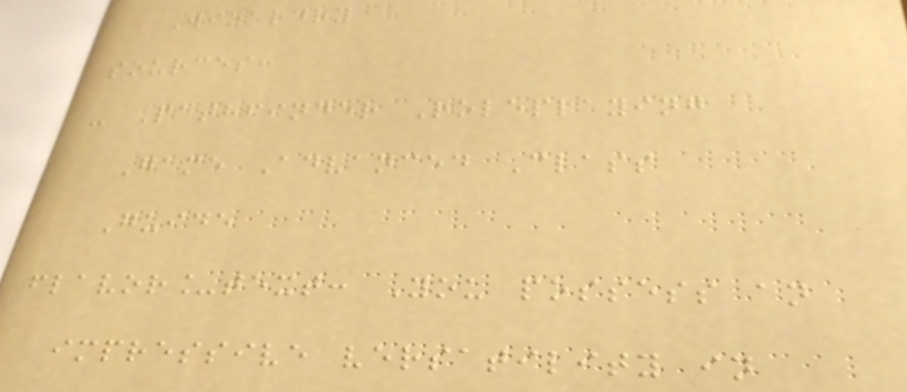Wizardry
sources:
- Pathfinder Roleplaying
Game Advanced Class
Guide
flavor_text: You possess an
impressive versatility in
